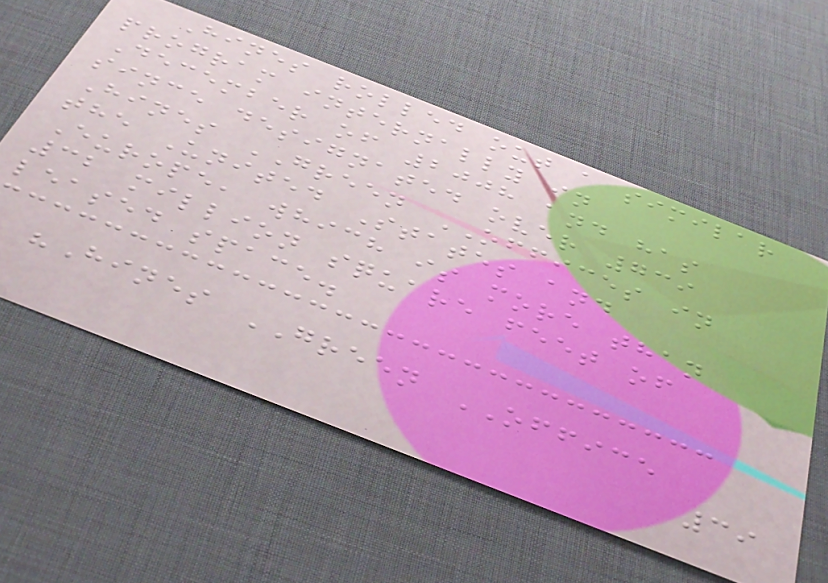Hines rolled out a similar
program internally in
December of 2008 and has
since designated over 739
Hines GREEN OFFICES in
the United States and
Europe, which is more than
32 million square feet of
leased space.
"Hines GREEN OFFICE
39
